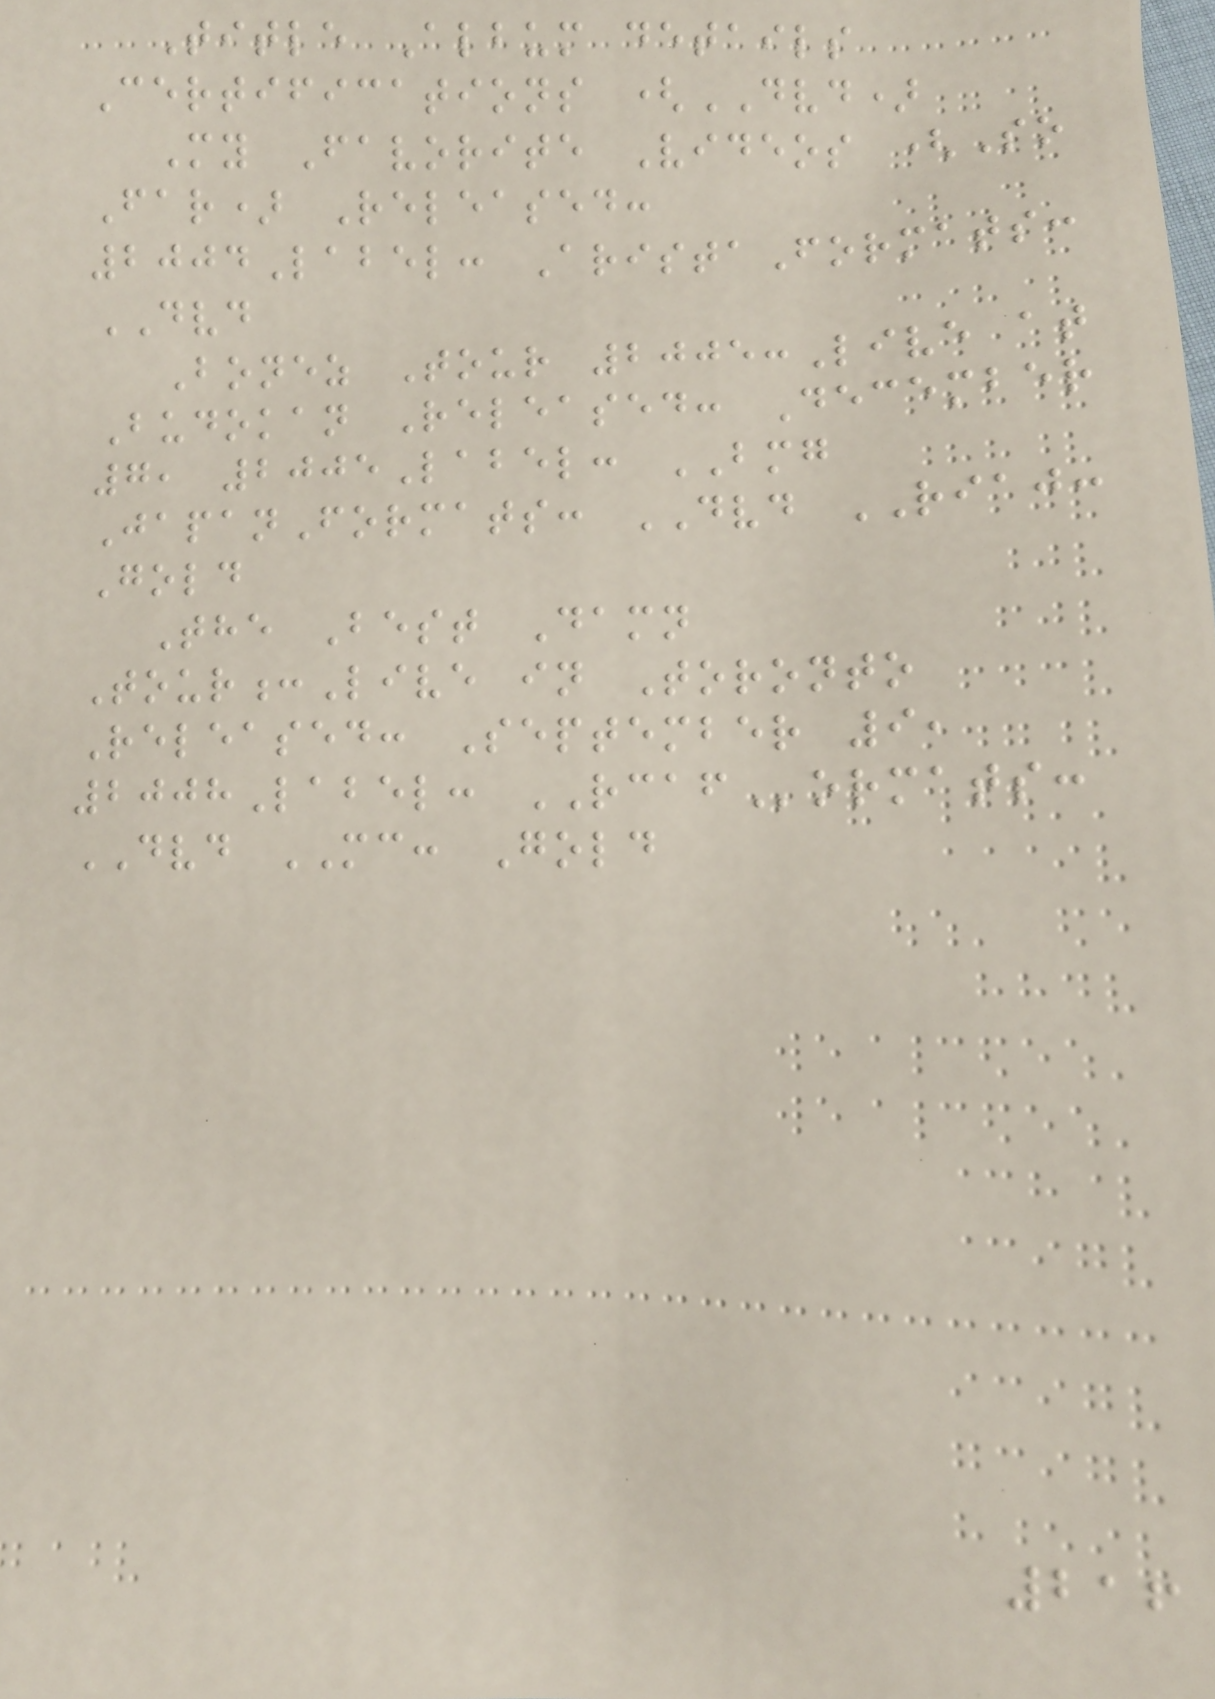Title Album details
Certifications (DVD)
My Favorite Videos (So
Far) Released:
2004Label: AristaFormats:
DVD
Bonez Tour 2005:Live at
Budokan Released: December
7, 2005Label: BMG
JapanFormats: DVD RIAJ:
Gold
The Best Damn
Tour:Live in Toronto
Released: September 9,
2008Label: RCAFormats:
DVD MC: Gold
216
